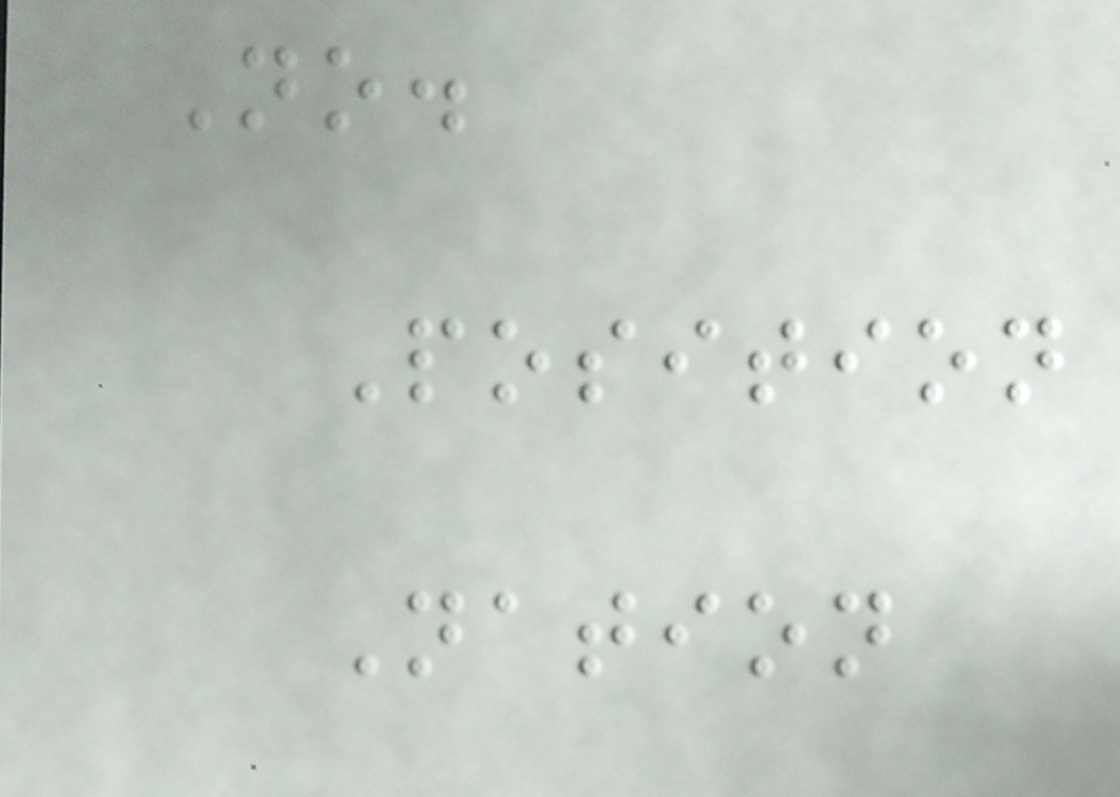No.
Position
Nation
